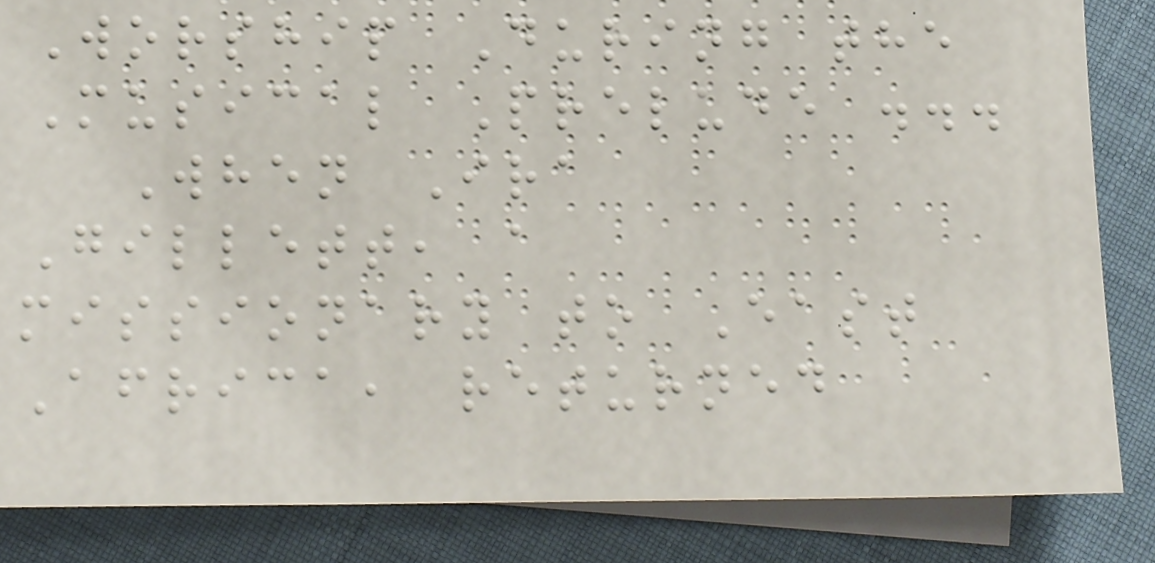Worship During the
Musical Prelude ...
When Ira
Gillett, a
missionary to East
Africa, returned
